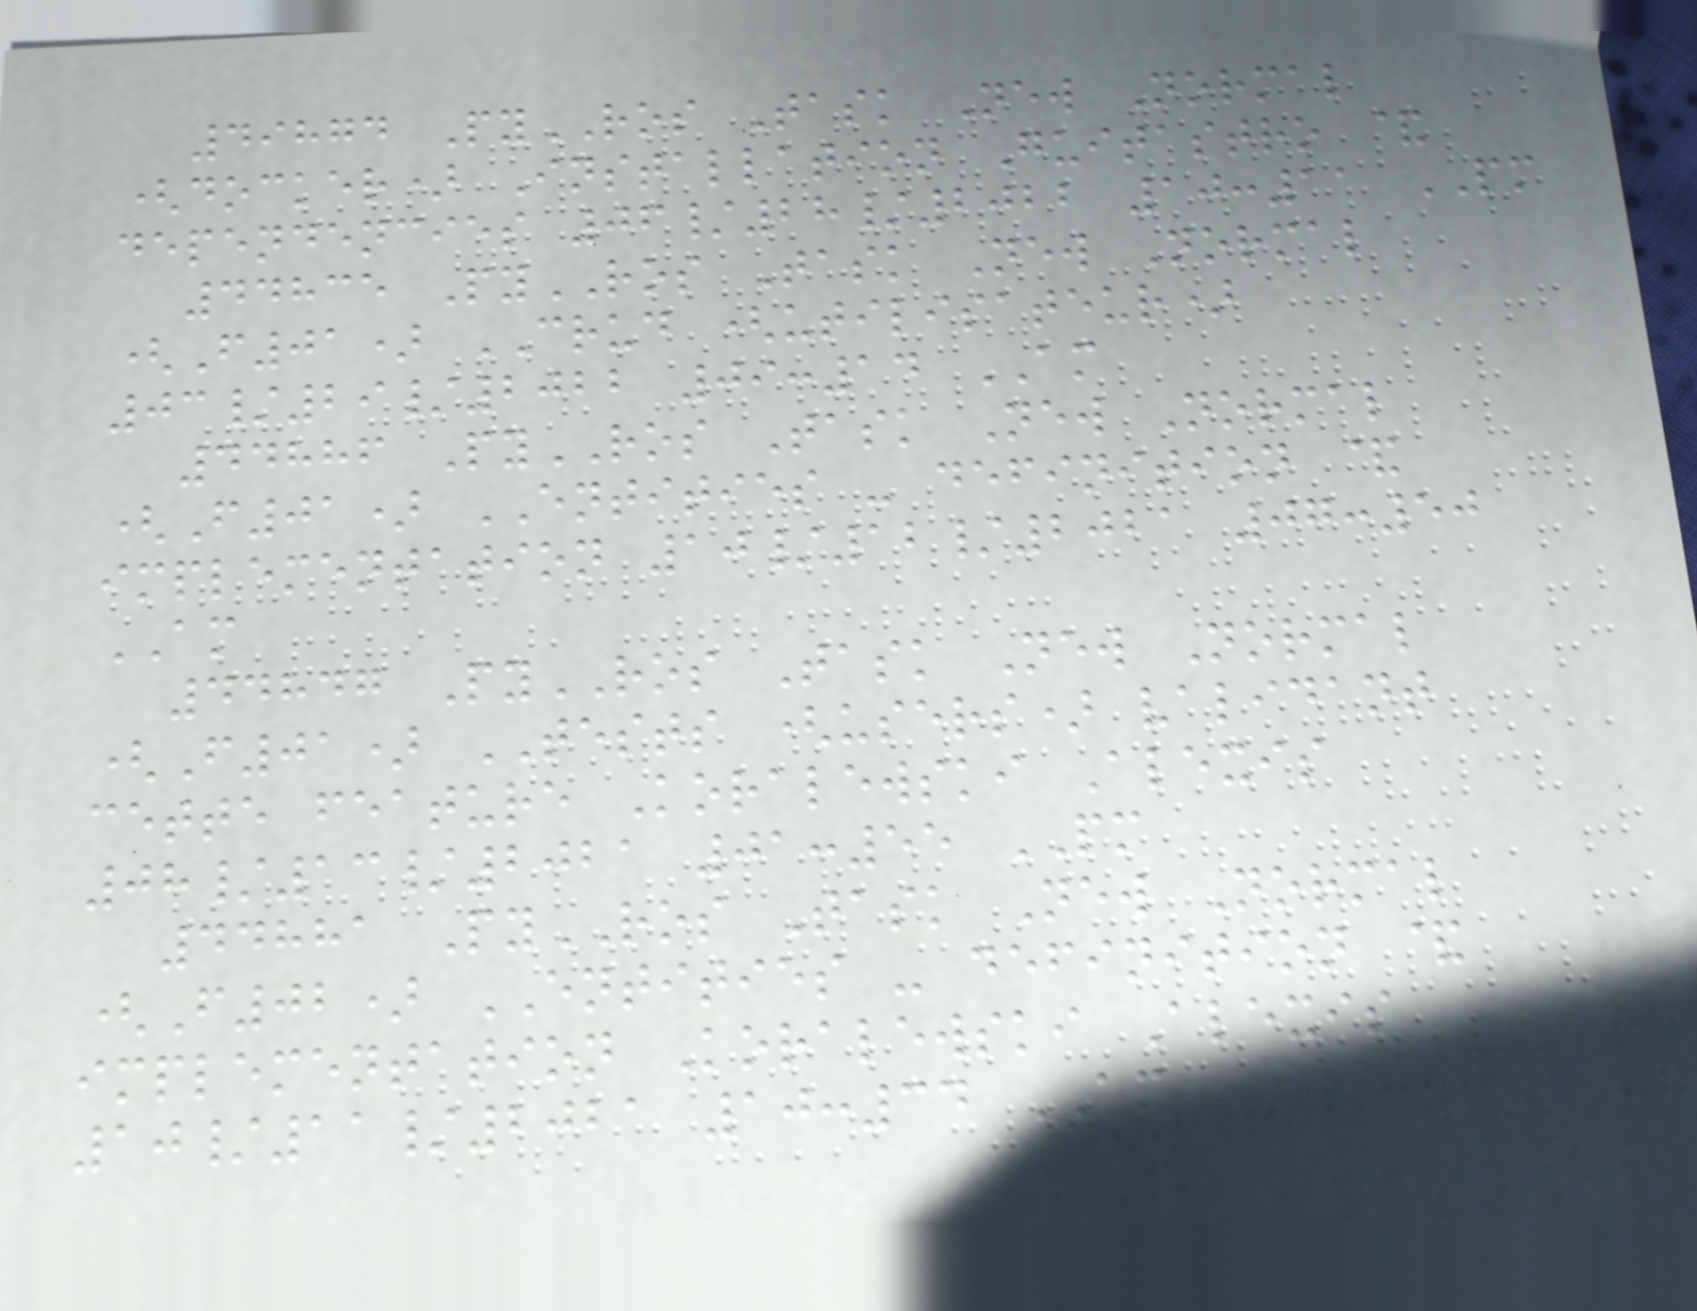49874 PyROS Task New Normal
(docker) Installation Guitastro &
dependencies 06/28/2022 10:11 PM
44835 PyROS Task New Normal
(F01) CRUD (utilisateur)
03/29/2022 09:14 AM
44886 PyROS Task New Normal
(F01) ENTITIES - definition &
implementation 10/12/2021 07:50
AM
44847 PyROS Task New Normal
(F01) TESTS (users) validant
cette feature Koralewski Alexis
08/13/2021 01:55 PM
44881 PyROS Task New Normal
(F02) ENTITIES - definition &
implementation Koralewski Alexis
10/11/2021 10:34 AM
